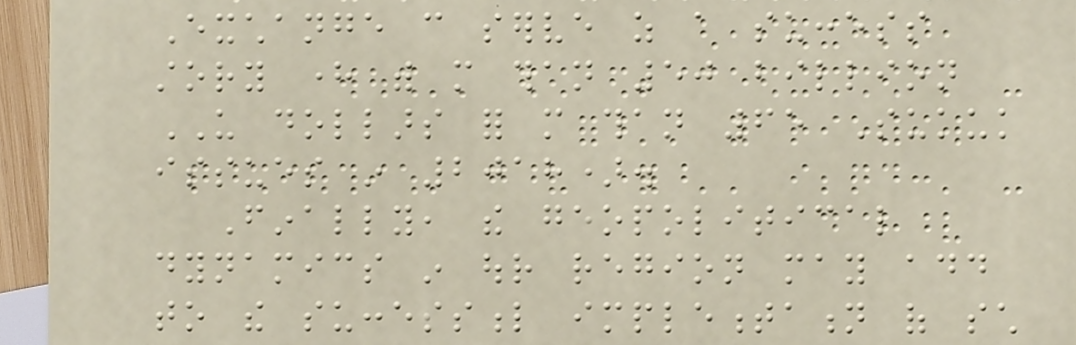Exchange can serve as a success
story here with more than 50 billion
US dollars for more than 65 Sukuk
issues in 2018).
Finally, the geopolitical
dynamics in our region may add
to the successful implementation of such
